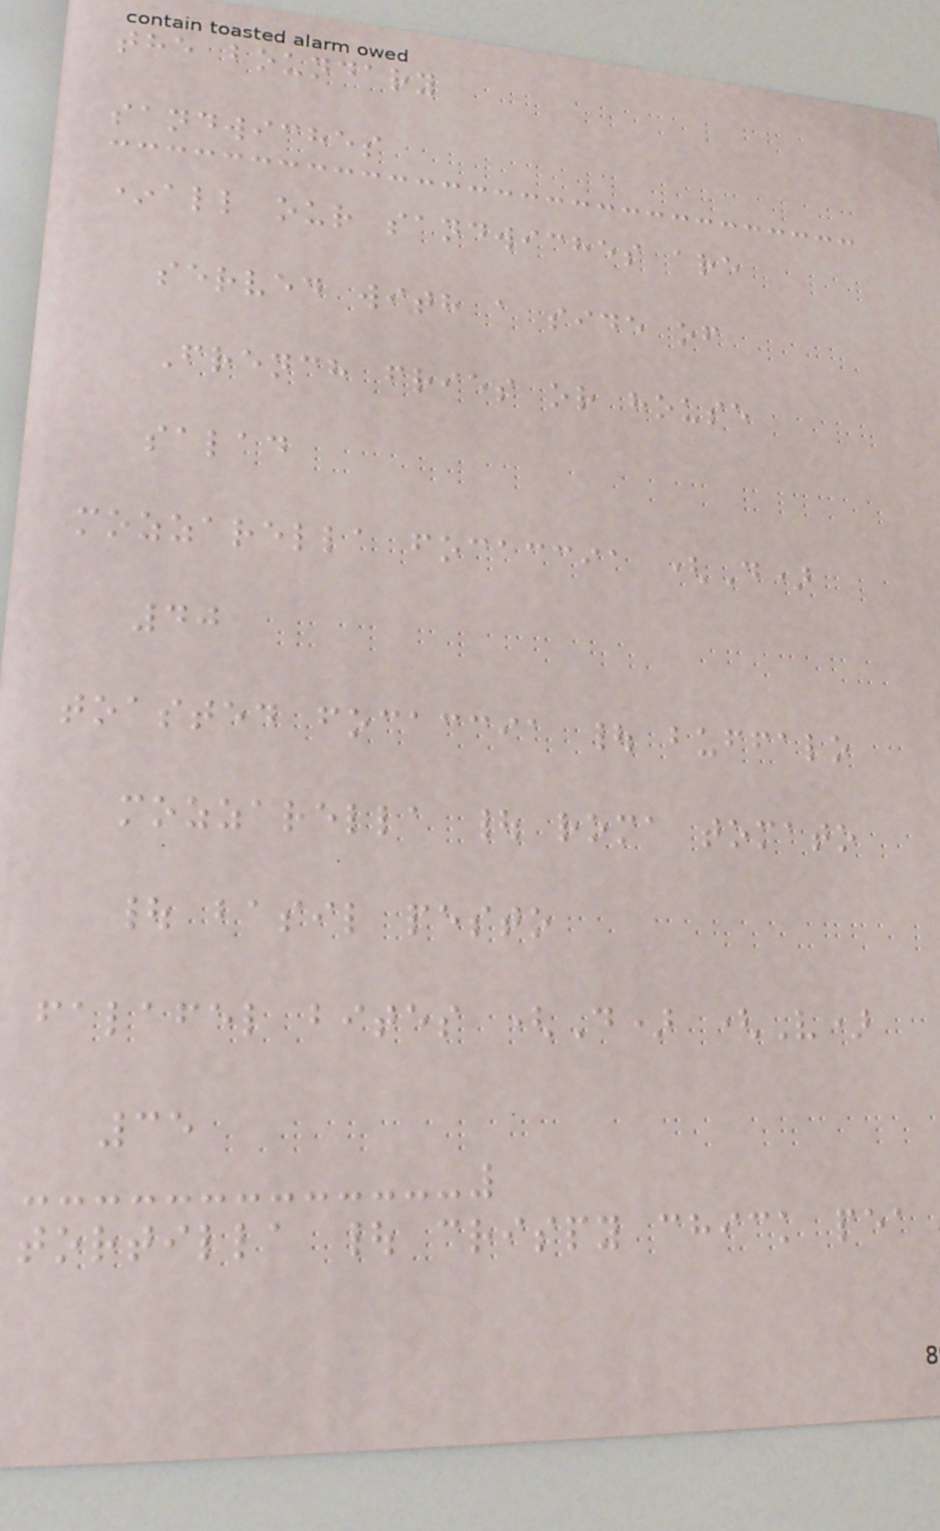the boundary
sandwiches
*all our sandwiches are
served with a side of
French fries or house
salad
mozzarella focaccia (D)
40
toasted focaccia | buffalo
mozzarella | roma tomato
| basil pesto
falafel bites (D) (V)
35
tortilla | crispy chick pea
